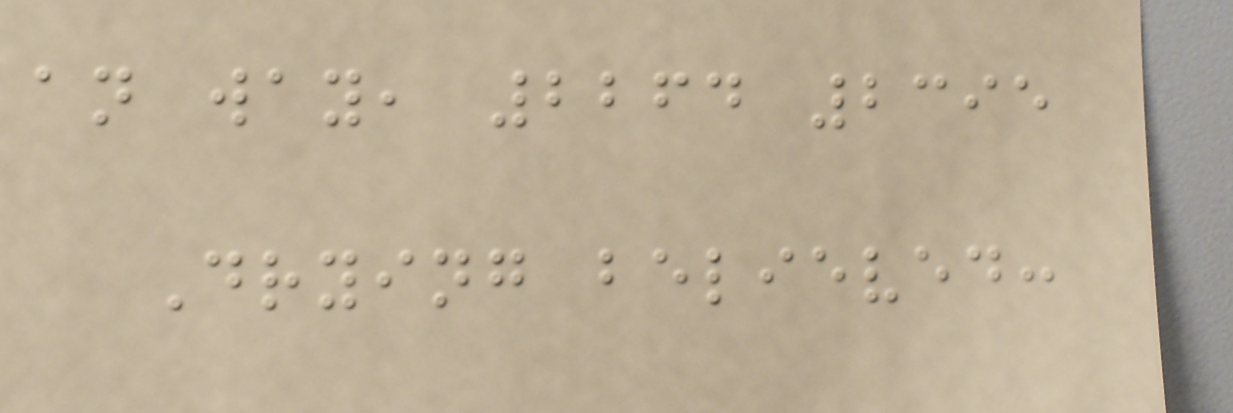an way, 2264 2395
Drying believed:
